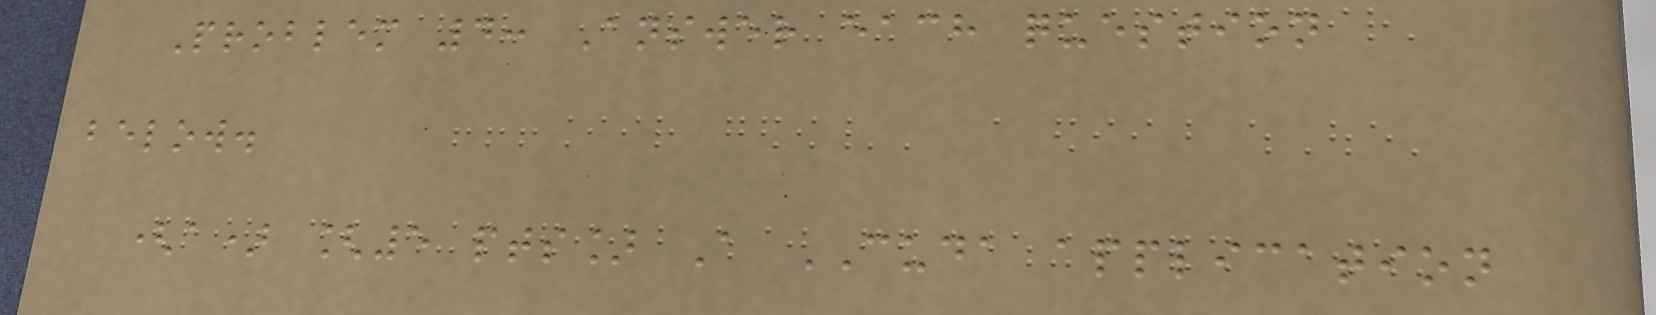Problem 4: Answer each question
below.
(a) [5 pts] A CUDA application
